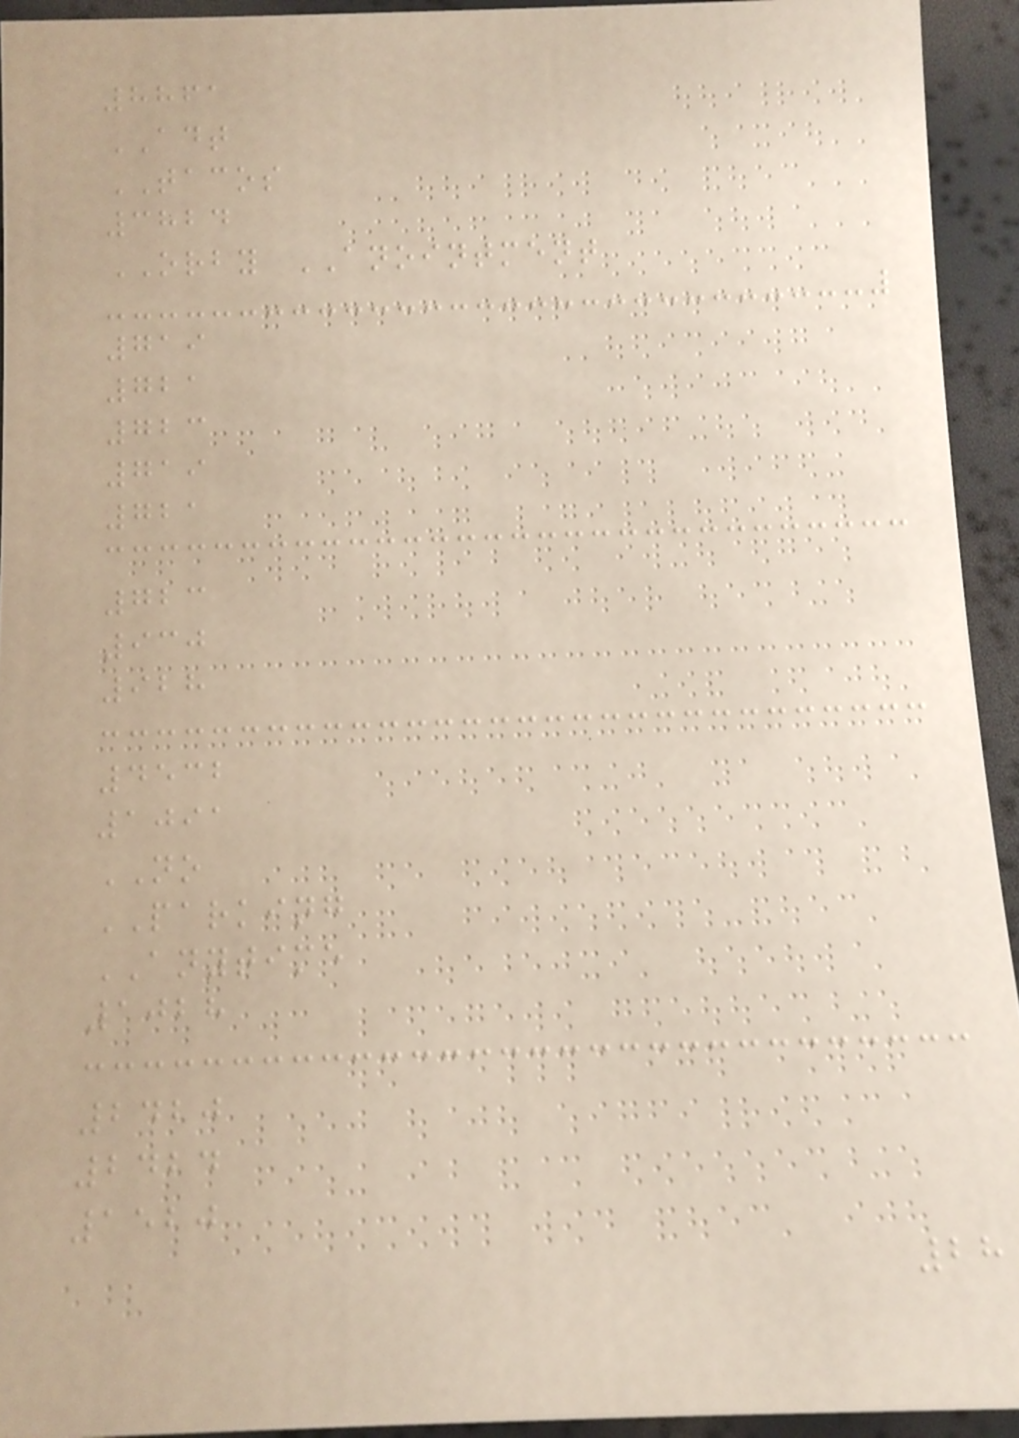8861
ADT
TACOS
3824
ORBY ANOINTMENT
719
721
723
719
721
723
930
928
4532
1091
NO
PARKING
ANYTIME
1028
2420
2424
1520
28
